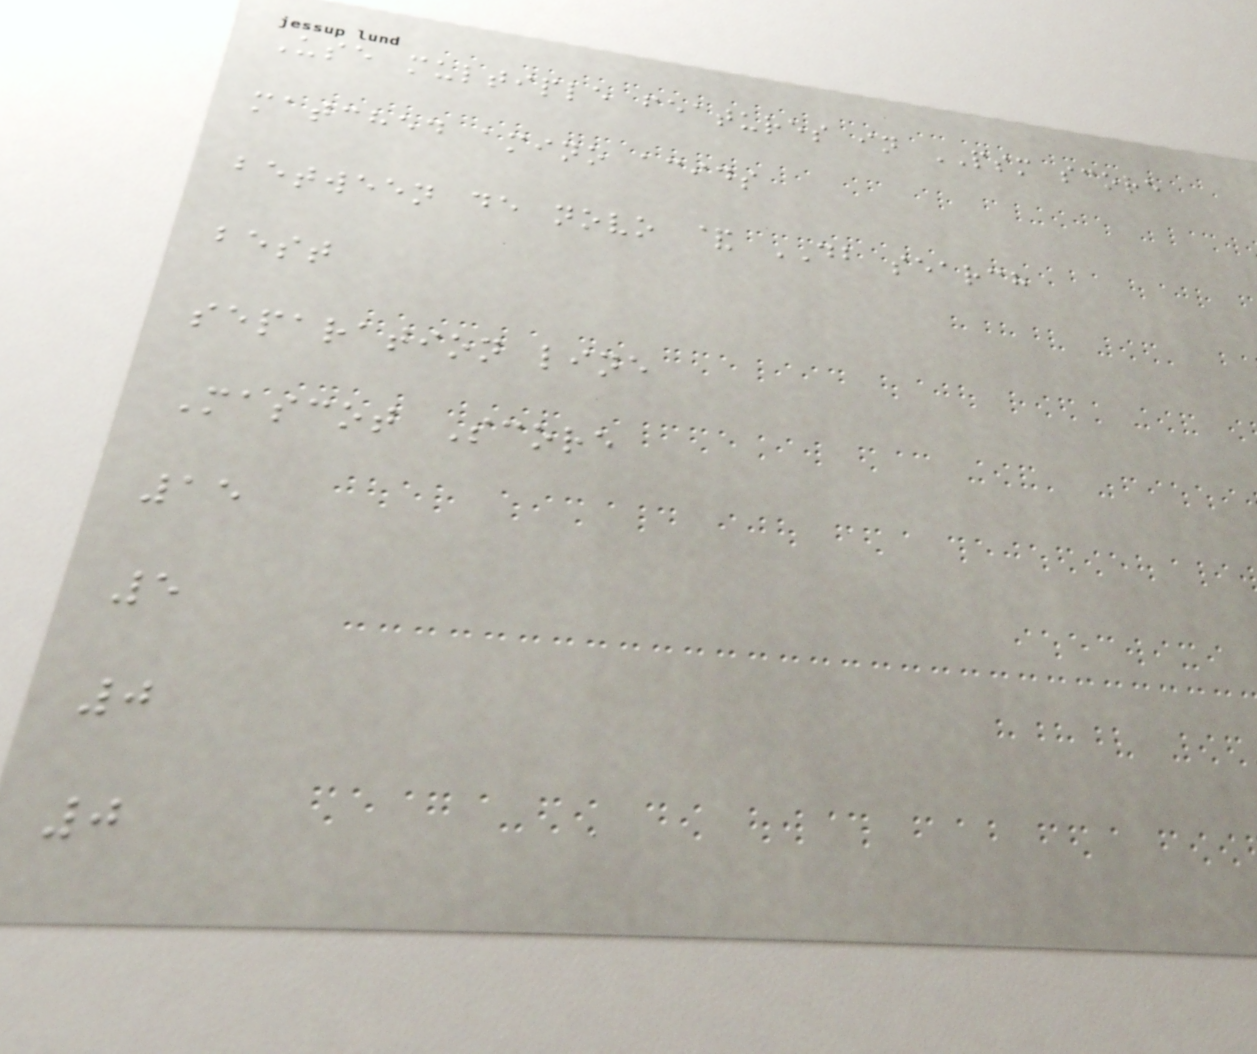Use multiple features in PSM score
matched amino acids
between de novo & DB search
best
separation line
Mascot Score
15
5
0
0
